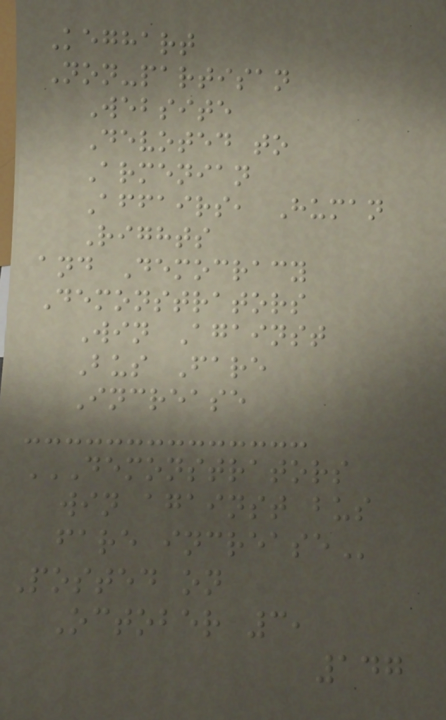Keghart
Non-partisan
Website
Devoted to
Armenian
Affairs, Human
Rights
and Democracy
Demonstrators
Win Against
Bus Fare
Increase
DEMONSTRATORS
WIN AGAINST BUS
FARE INCREASE
Posted on
October 3,
147
